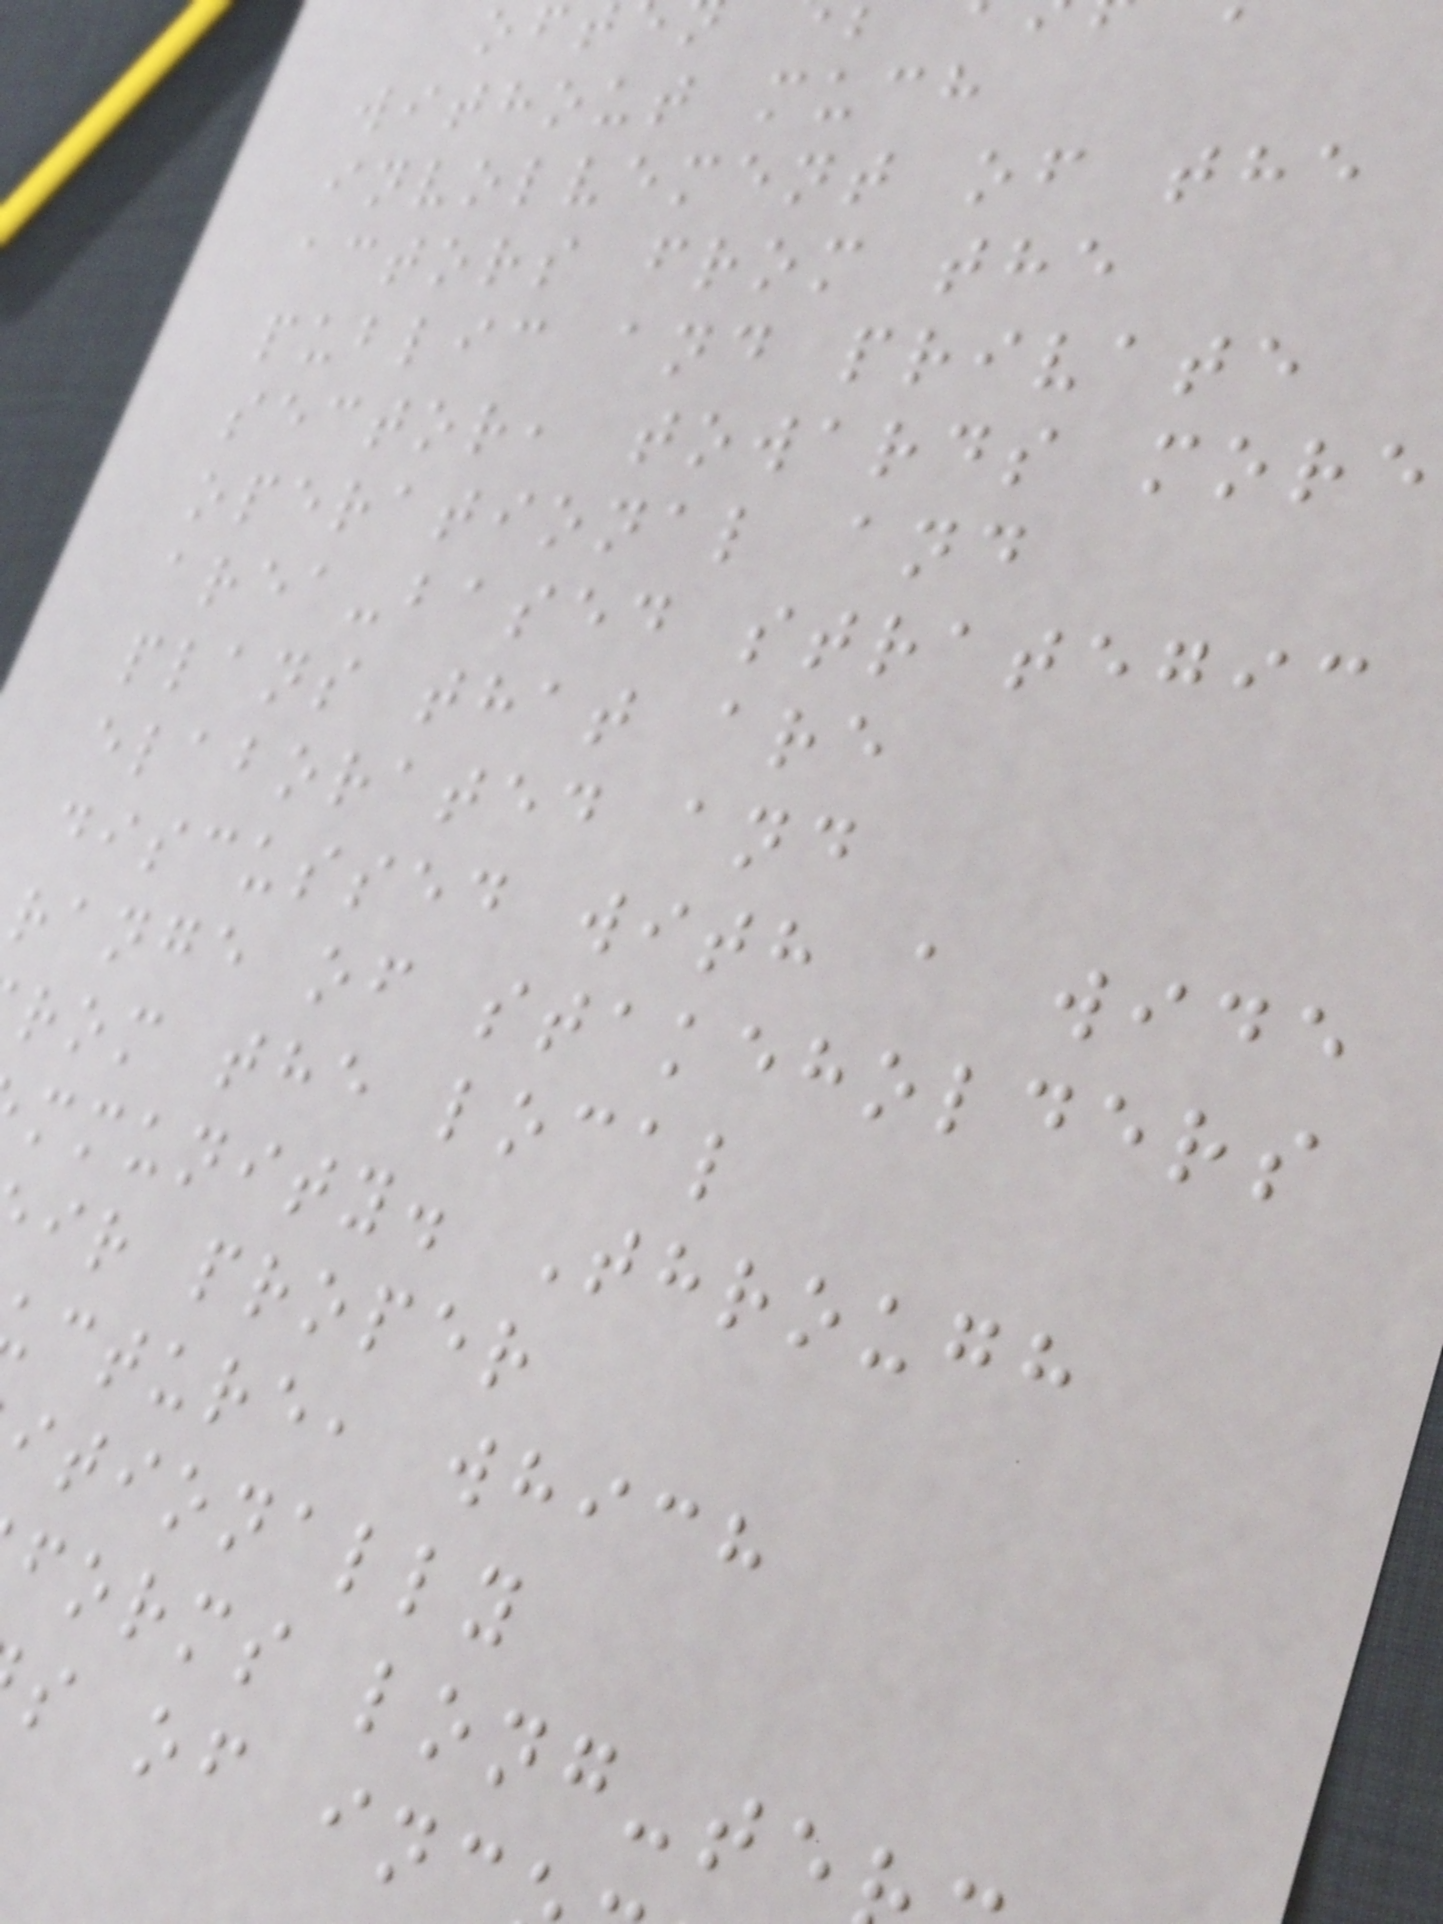without much
involvement of the
actors from the
public and private
sector, towards more
operational and
area-based strategic
plans that are
elaborated and
discussed with a wide
range of stakeholders
rom the local
mmunity. Through
ir proper
cture, which
itionally
forms long-te
s of inc
